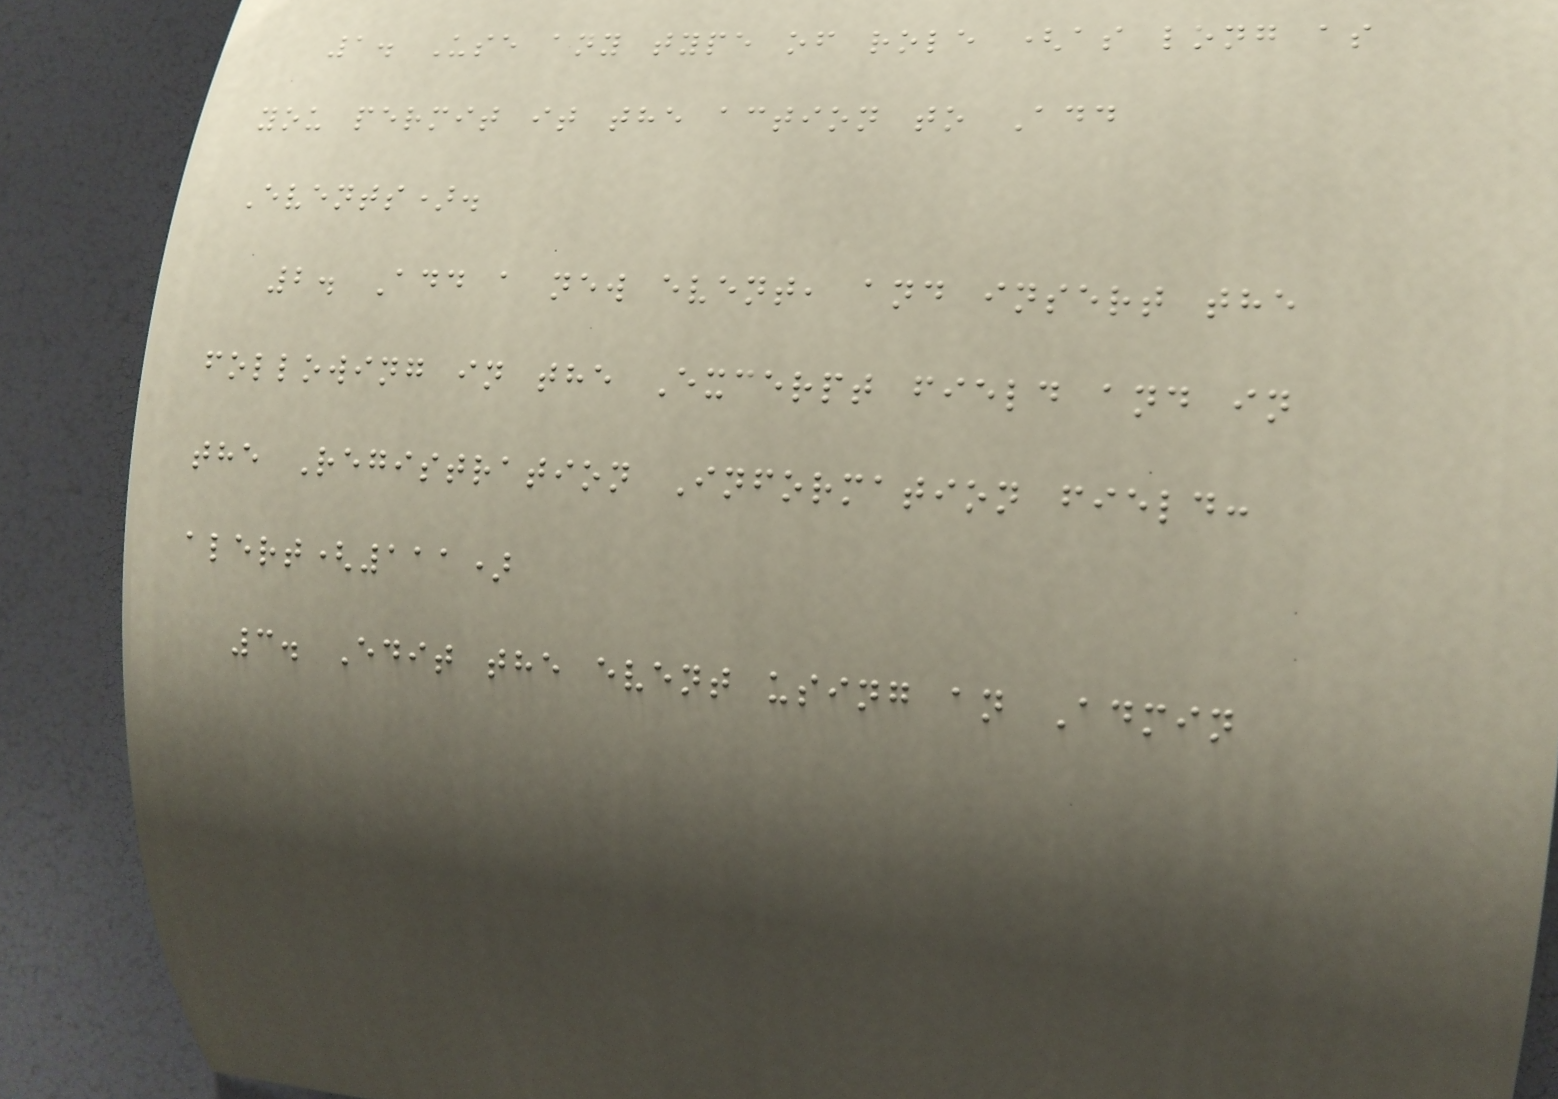1. Use any type of role (as long as
you permit it the action to Add
Events).
2. Add a new event, and insert the
following in the Excerpt field and in
the Registration Information field:
alert(111)
3. Edit the event using an Admin
